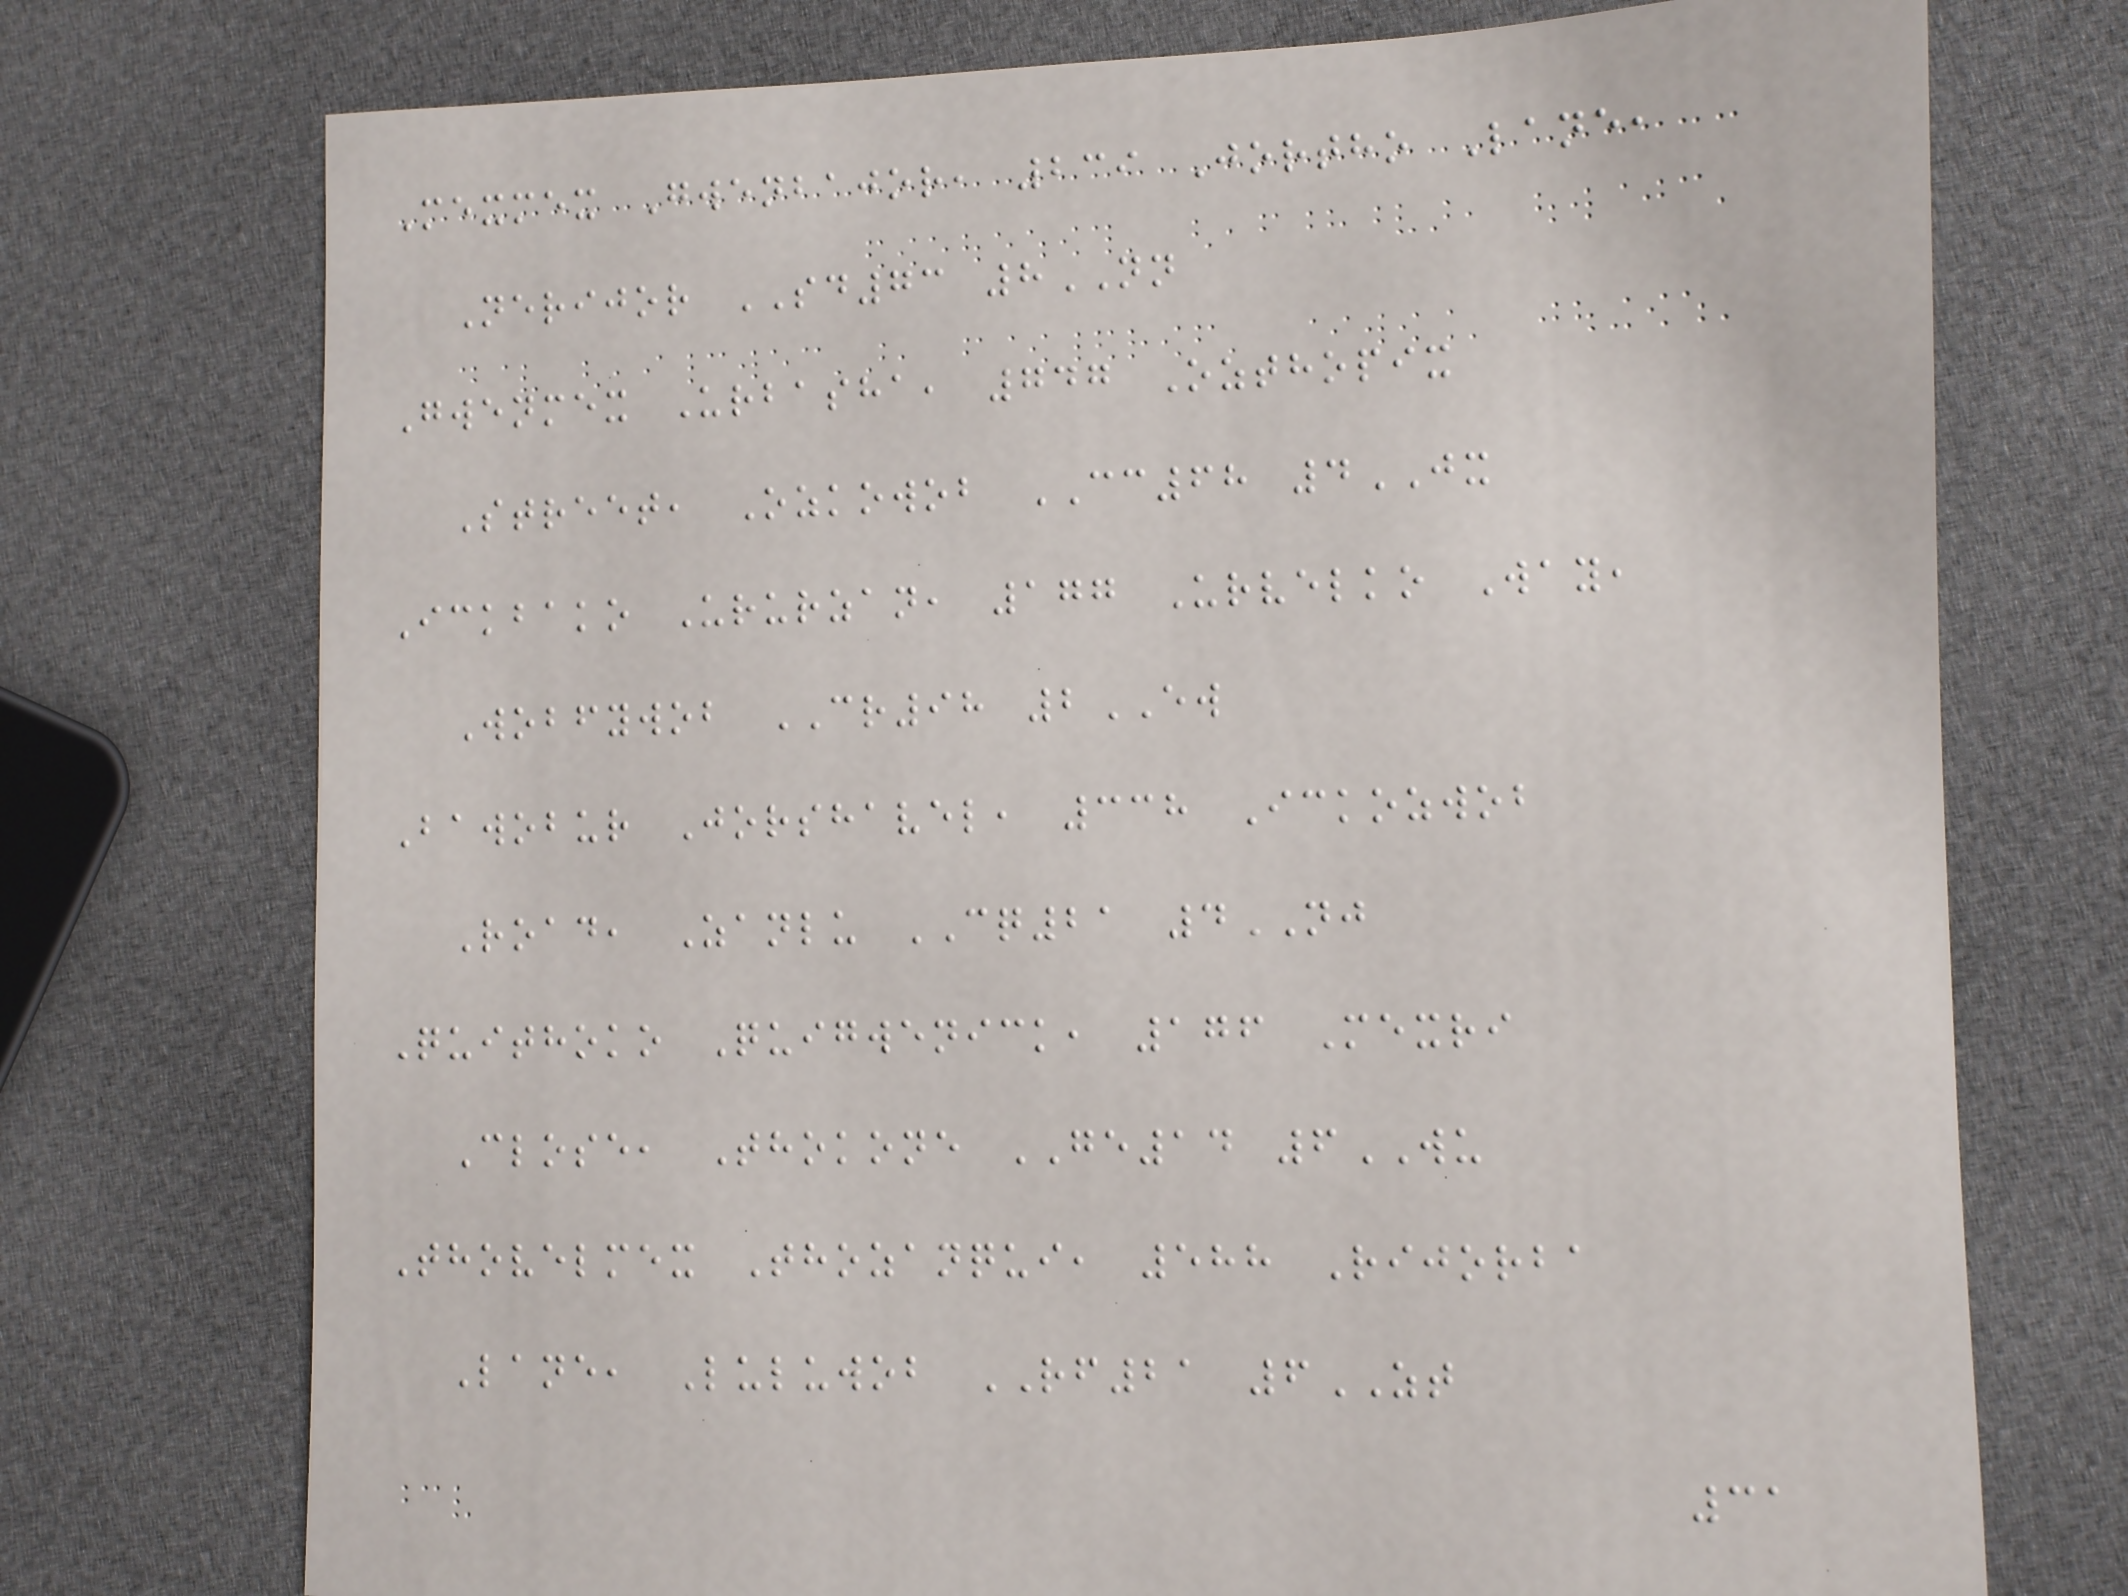Mexmex Gwenbajor, 239 Jortho Lane,
Nerijor SD73 8NN
Gwenmex Urbasha, 747 Ozthopix
Street, Ozkowob CC68 4JX
Ickbako Ururzan, 177 Urvelko Way,
Wobfywob CR98 2EW
Bawobur Jorshavel, 338 Ickozwob
Road, Zanlu CQ21 4NJ
Quithoko Quigwenick, 176 Mexri
Close, Thokone GE14 6WU
Thovelmex Thozanqui, 588 Rijorba
Lane, Luluwob RF21 6ZT
31
